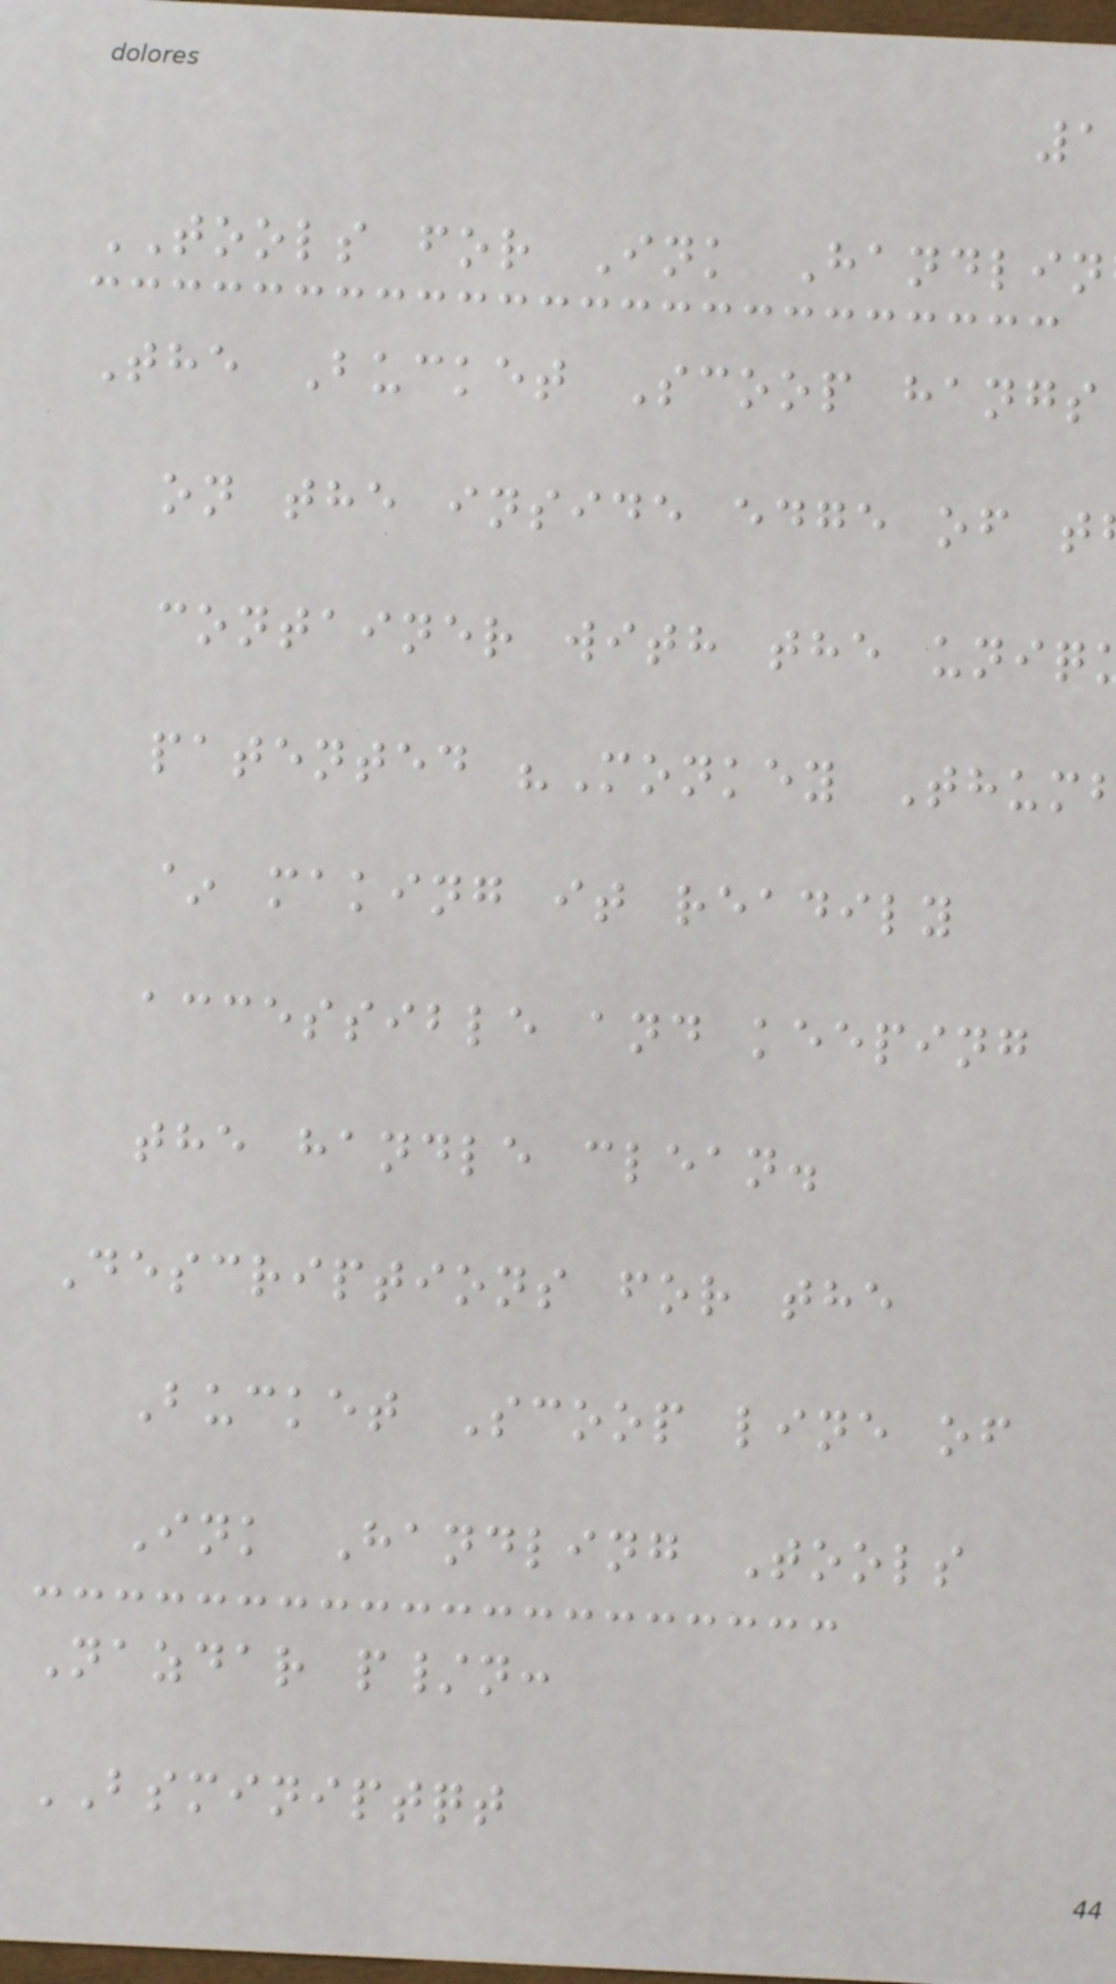TOOLS for Ink Handlin
The Bucket Scoop hangs
on the inside edge of t
container with the uniq
patented "Monkey Thum
~ making it readily
accessible and keeping
the handle clean.
Descriptions for the
Bucket Scoop line of
Ink Handling Tools
Nazdar p/n:
BSMINIPTQT
